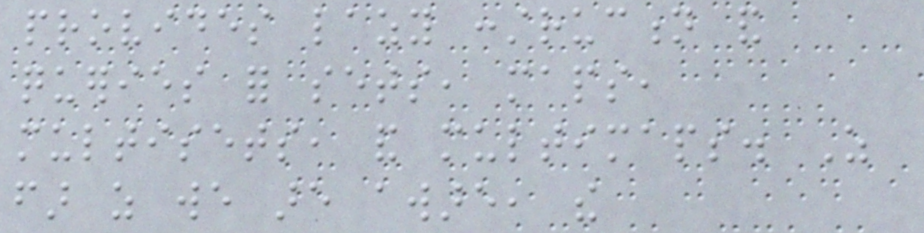provides lazy construction and
queries for sets, maps,
multisets, and multimaps. As
far as we are aware, the
